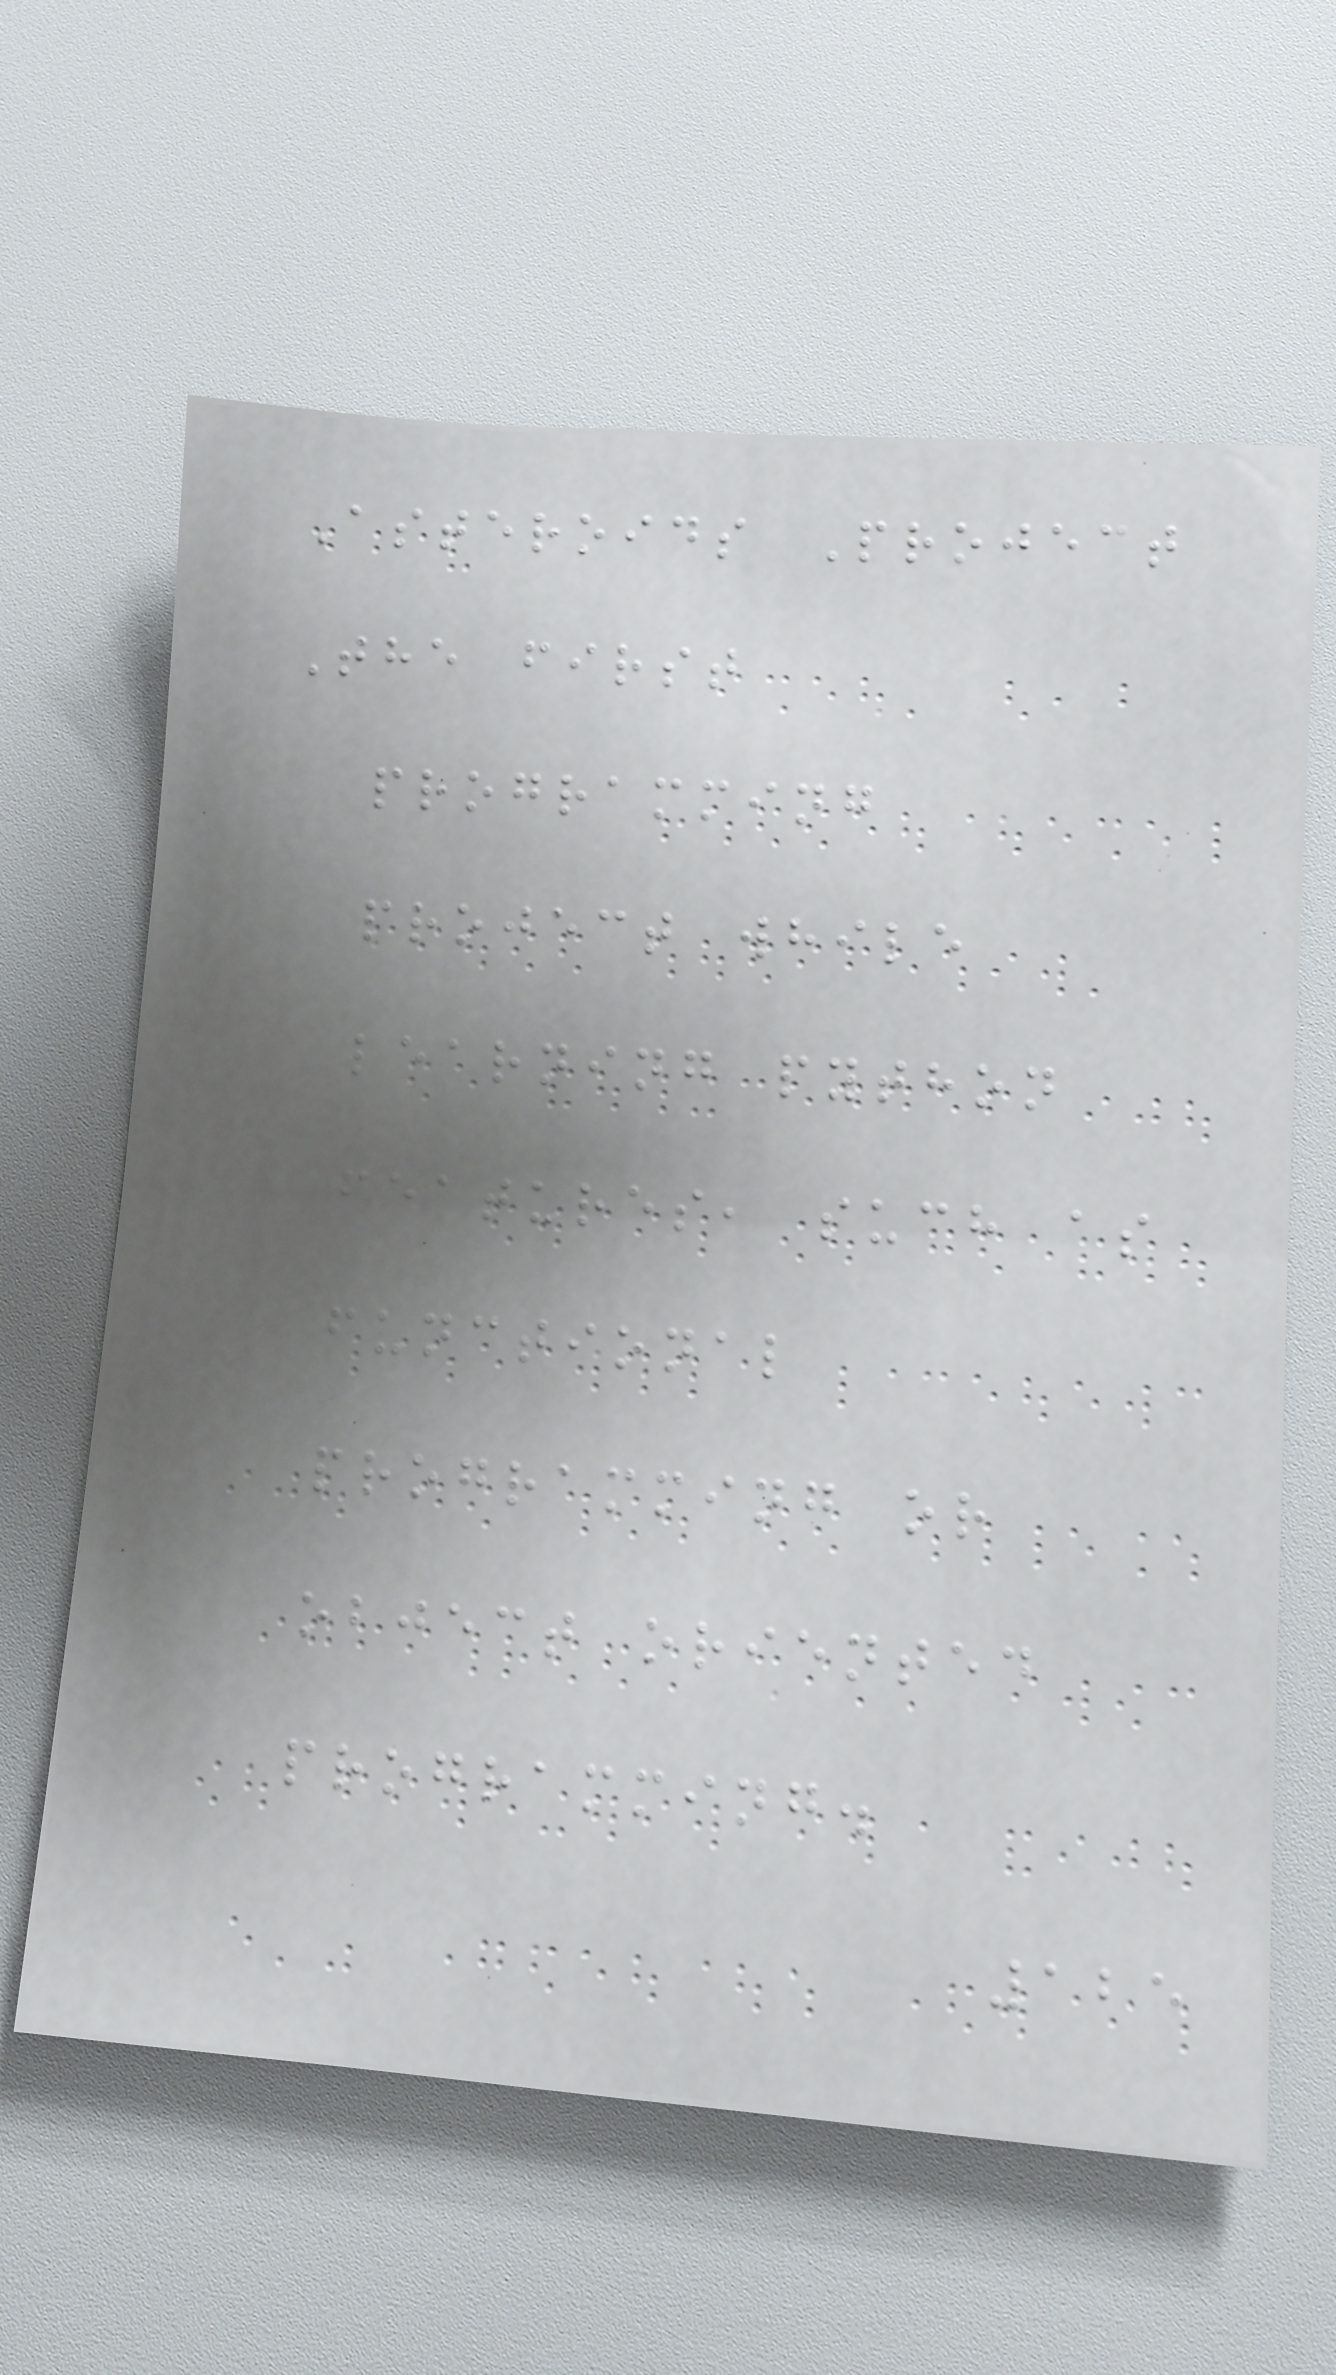Asteroids Project
The first
programming
project while
learning python
features, such as
functional
programming or
object oriented
programming.
125
